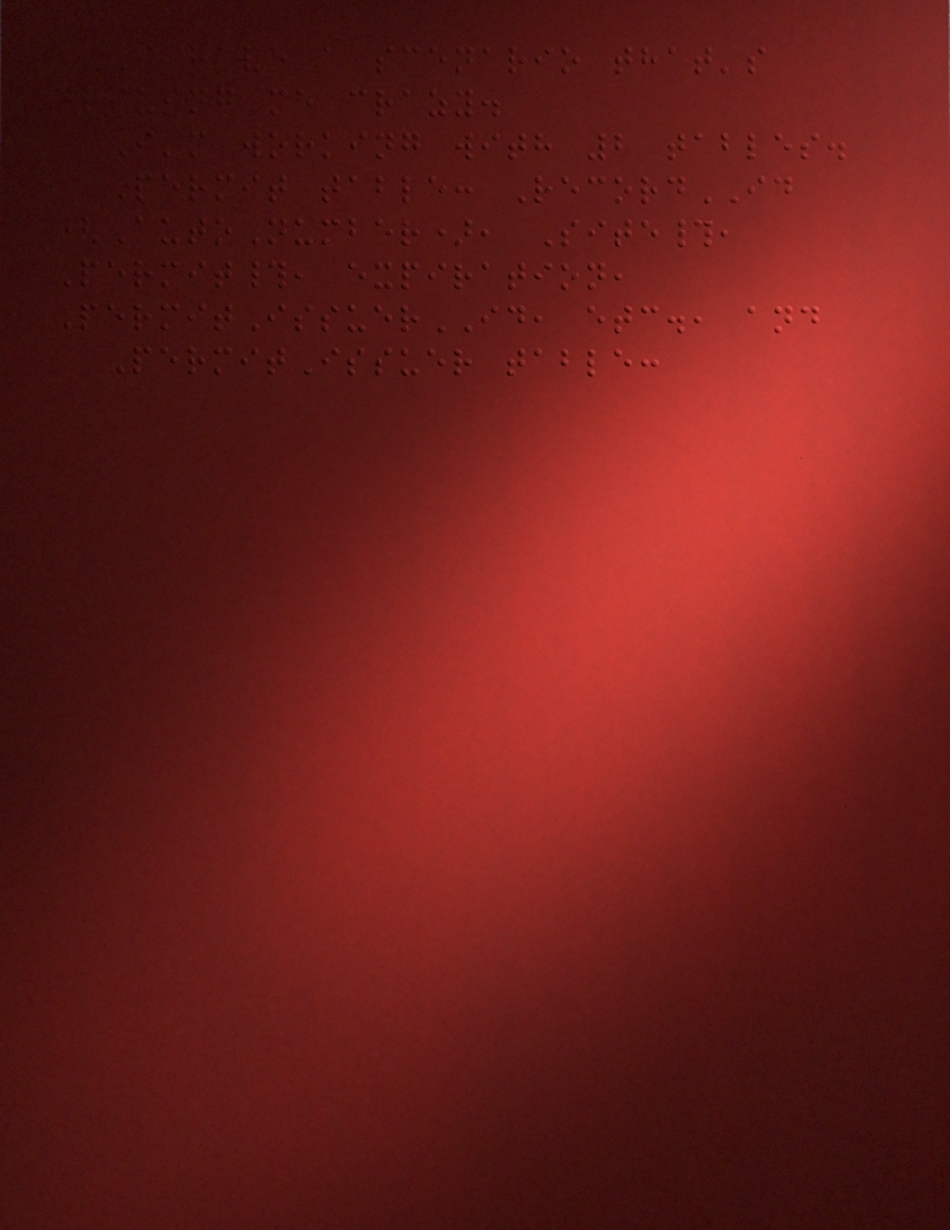I have a scenario that's
driving me crazy.
I'm working with 2 tables.
Permit table: RecordID
(AutoNumber), Site#,
Permit#, expiration,
PermitIssuerID, etc., and
PermitIssuer table:
